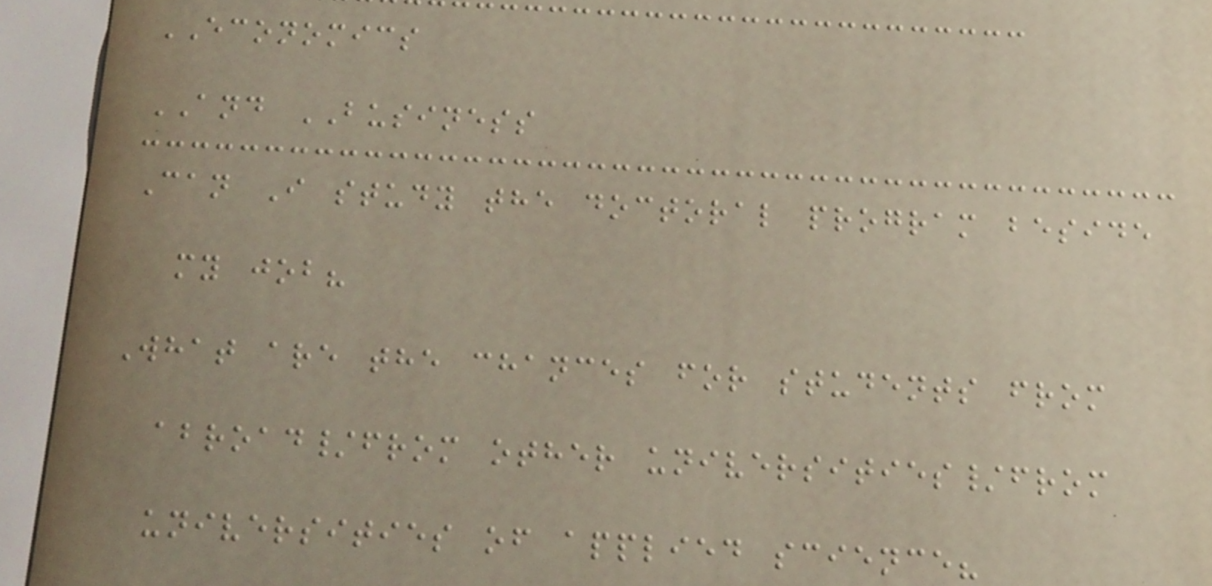ECONOMICS
AND BUSINESS
Can I study the doctoral program beside
my job?
What are the chances for students from
abroad/from other universities/from
universities of applied science?
